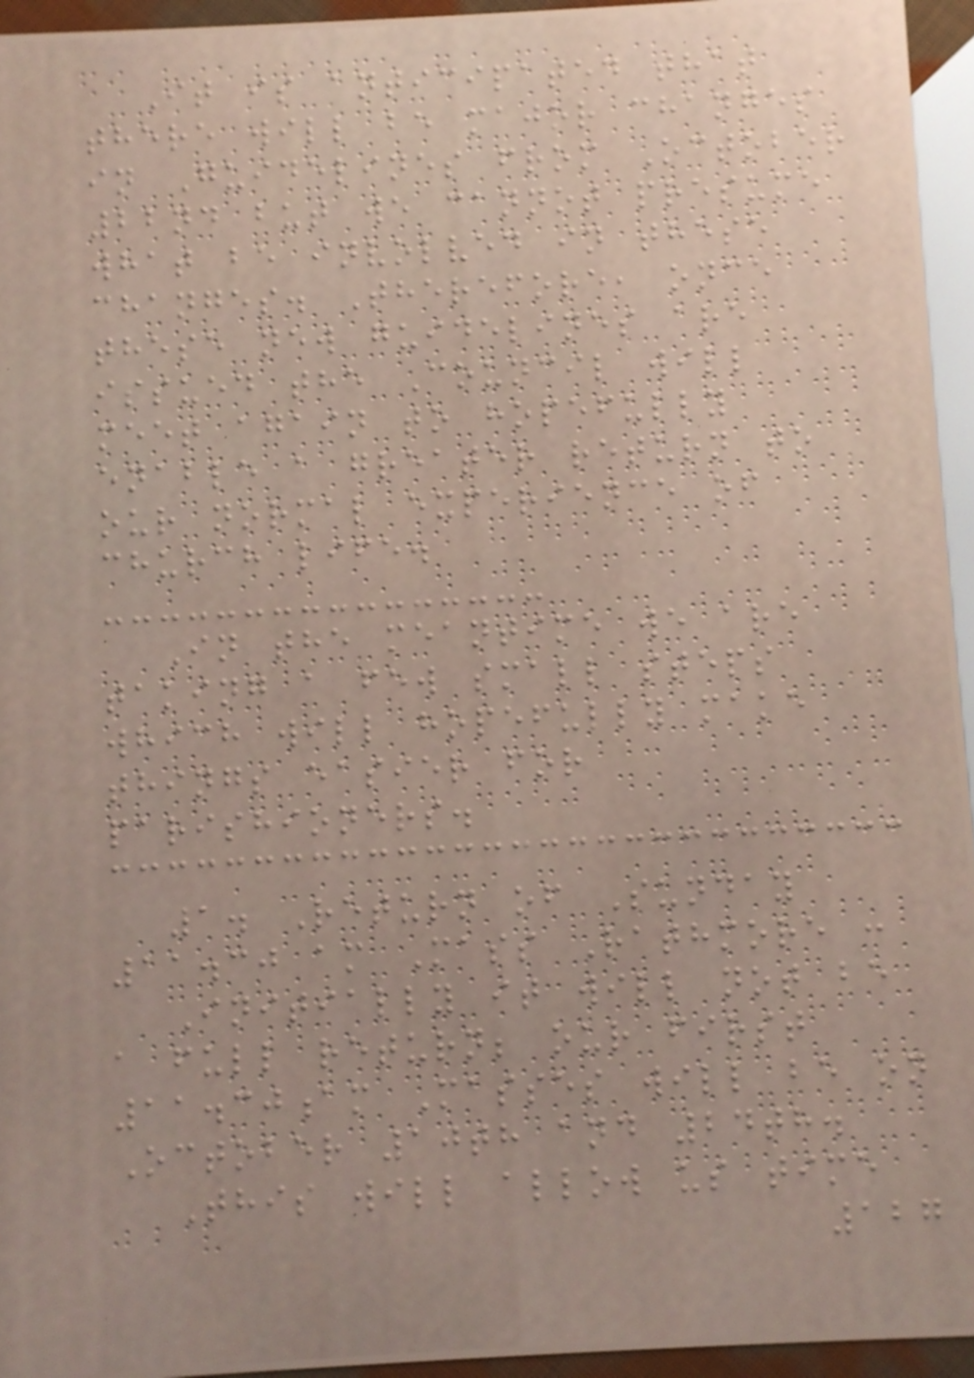It is anticipated that
there will be major changes
in Guidelines from October
22nd but we cannot presume
what be involved in these
changes. Therefore, once
these new guidelines are
issued the Council will
meet again to hopefully
enable a greater return to
our normal experience of
church life.
In the meantime we are
taking a few small steps
which will hopefully make
things easier for
parishioners.
1. Return of Sunday
11.30 am Mass Rathmore :
Initially it will not be
a full return; our first
11.30am Masses will be on
October 10th and 24th.
This will allow us time
127
